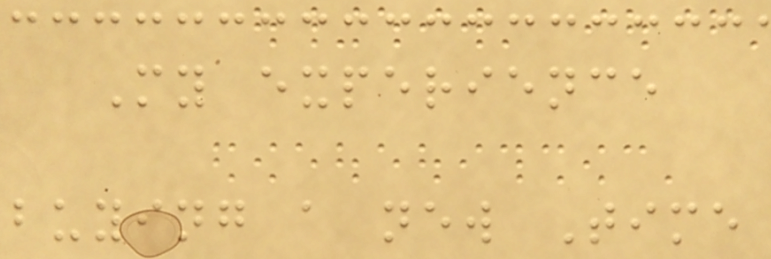My experience
buying a new Time
